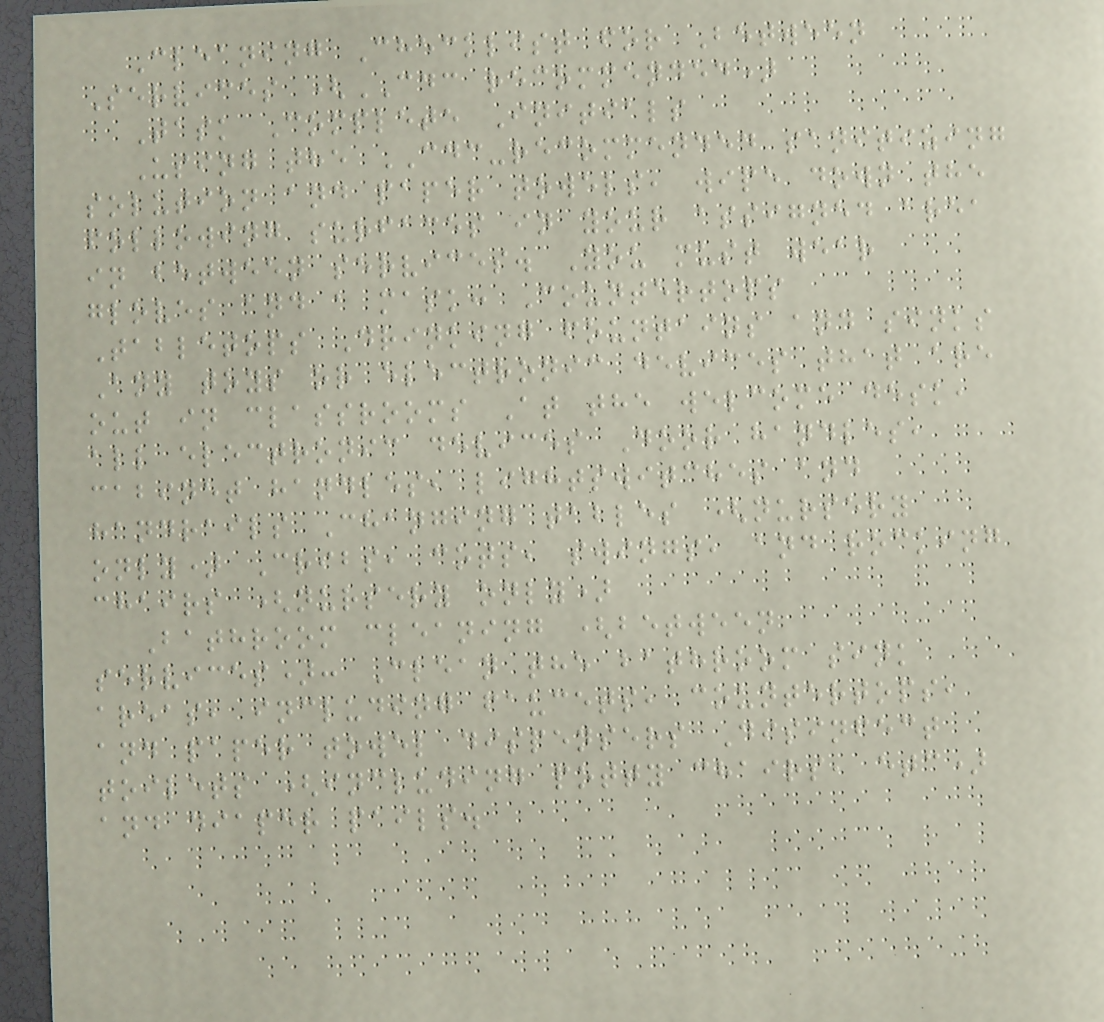Cleaning Checklist for Between
Services (CDC recommended)
Task Complete Initials
Using the CDC-recommended sanitizing
solution and paper towels, wipe down the
following surfaces in your assigned area
in between services. You must wear
gloves and a mask: Countertops
Tabletops Drinking fountains and sinks
Any toys or electronic devices that are
out in classrooms At the welcome desk,
all electronic devices Door handles,
cabinet handles, lightswitches and
handrails Changing tables (nursery
only) Cribs, cots, swings, and rocking
chairs (nursery only)
Bathroom cleaning (between
services): Clean the bathroom sink
areas, including faucets, countertops,
and paper towel dispensers Disinfect
toilets (including potty chairs, etc)
and diaper pails.
